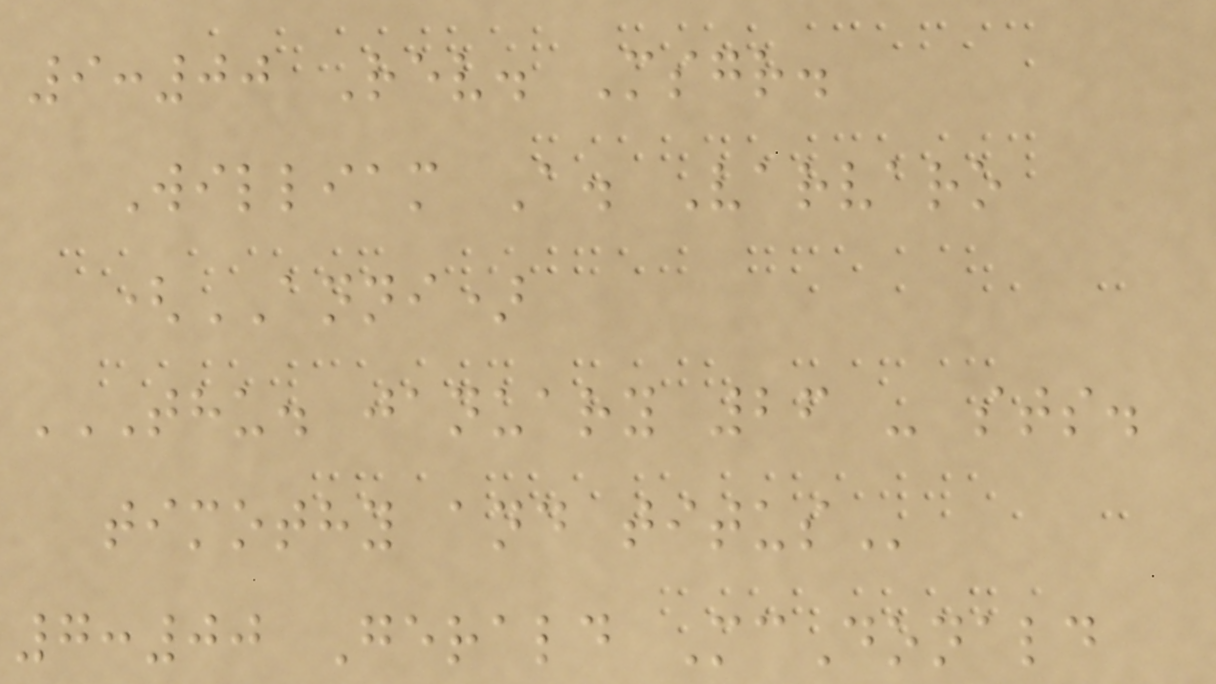9:00 Rev. Msgr.
William A. Varvaro
(ANNI)
THU. JANUARY 26 - STS.
TIMOTHY AND TITUS
7:00 Gerald McDonald
